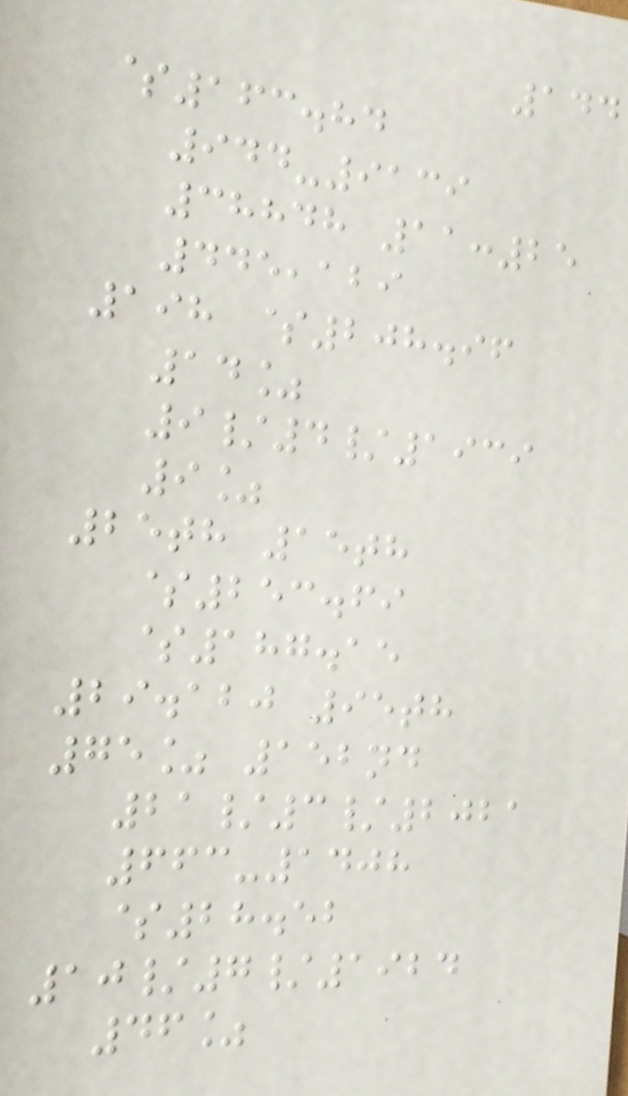144
$163.84
944-9139
38848 11:25
445,129
198 $208.96
14%
9/4/1939
9%
25th 15th
$253.69
$187.15
29.120 95th
75% 152nd
21/3/2021
663-1408
$28.52
10/7/1924
46%
